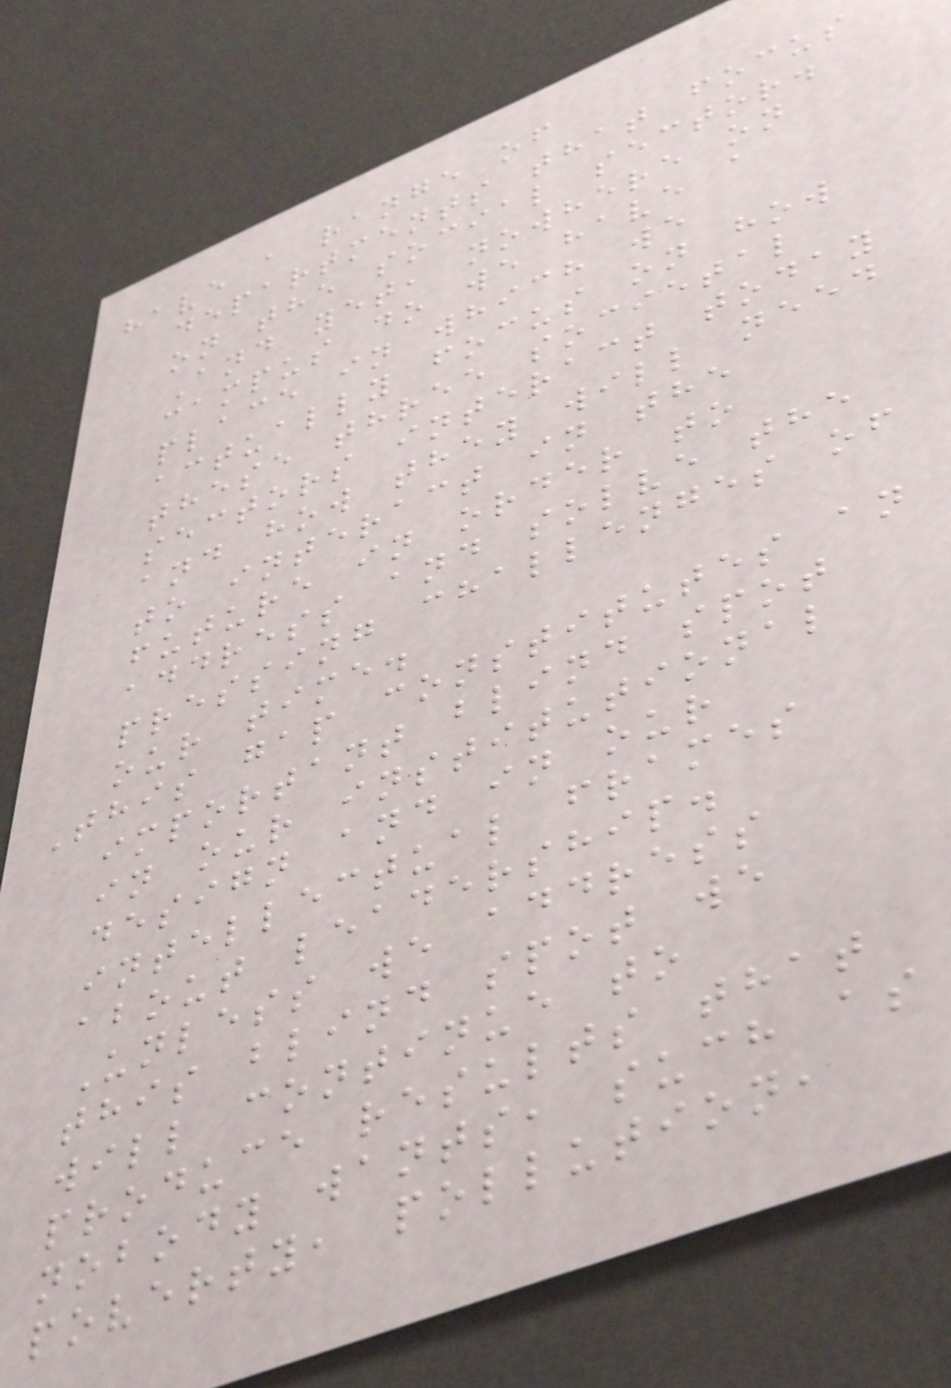have a range of
departments that focus
on the social sector.
And yet, nowhere on
campus do we have a
place in which we
actually focus on how
these three societal
sectors interact today
and how they will need
to interact in the
future in order to
address and solve the
pressing challenges of
our time.
This gap constitutes an
important blind spot
in our institutional
design and in our
intellectual frames
about leadership.
Unless we address
this blind spot we
will continue to
produce results that
nobody wants, such as
poverty, pollution,
